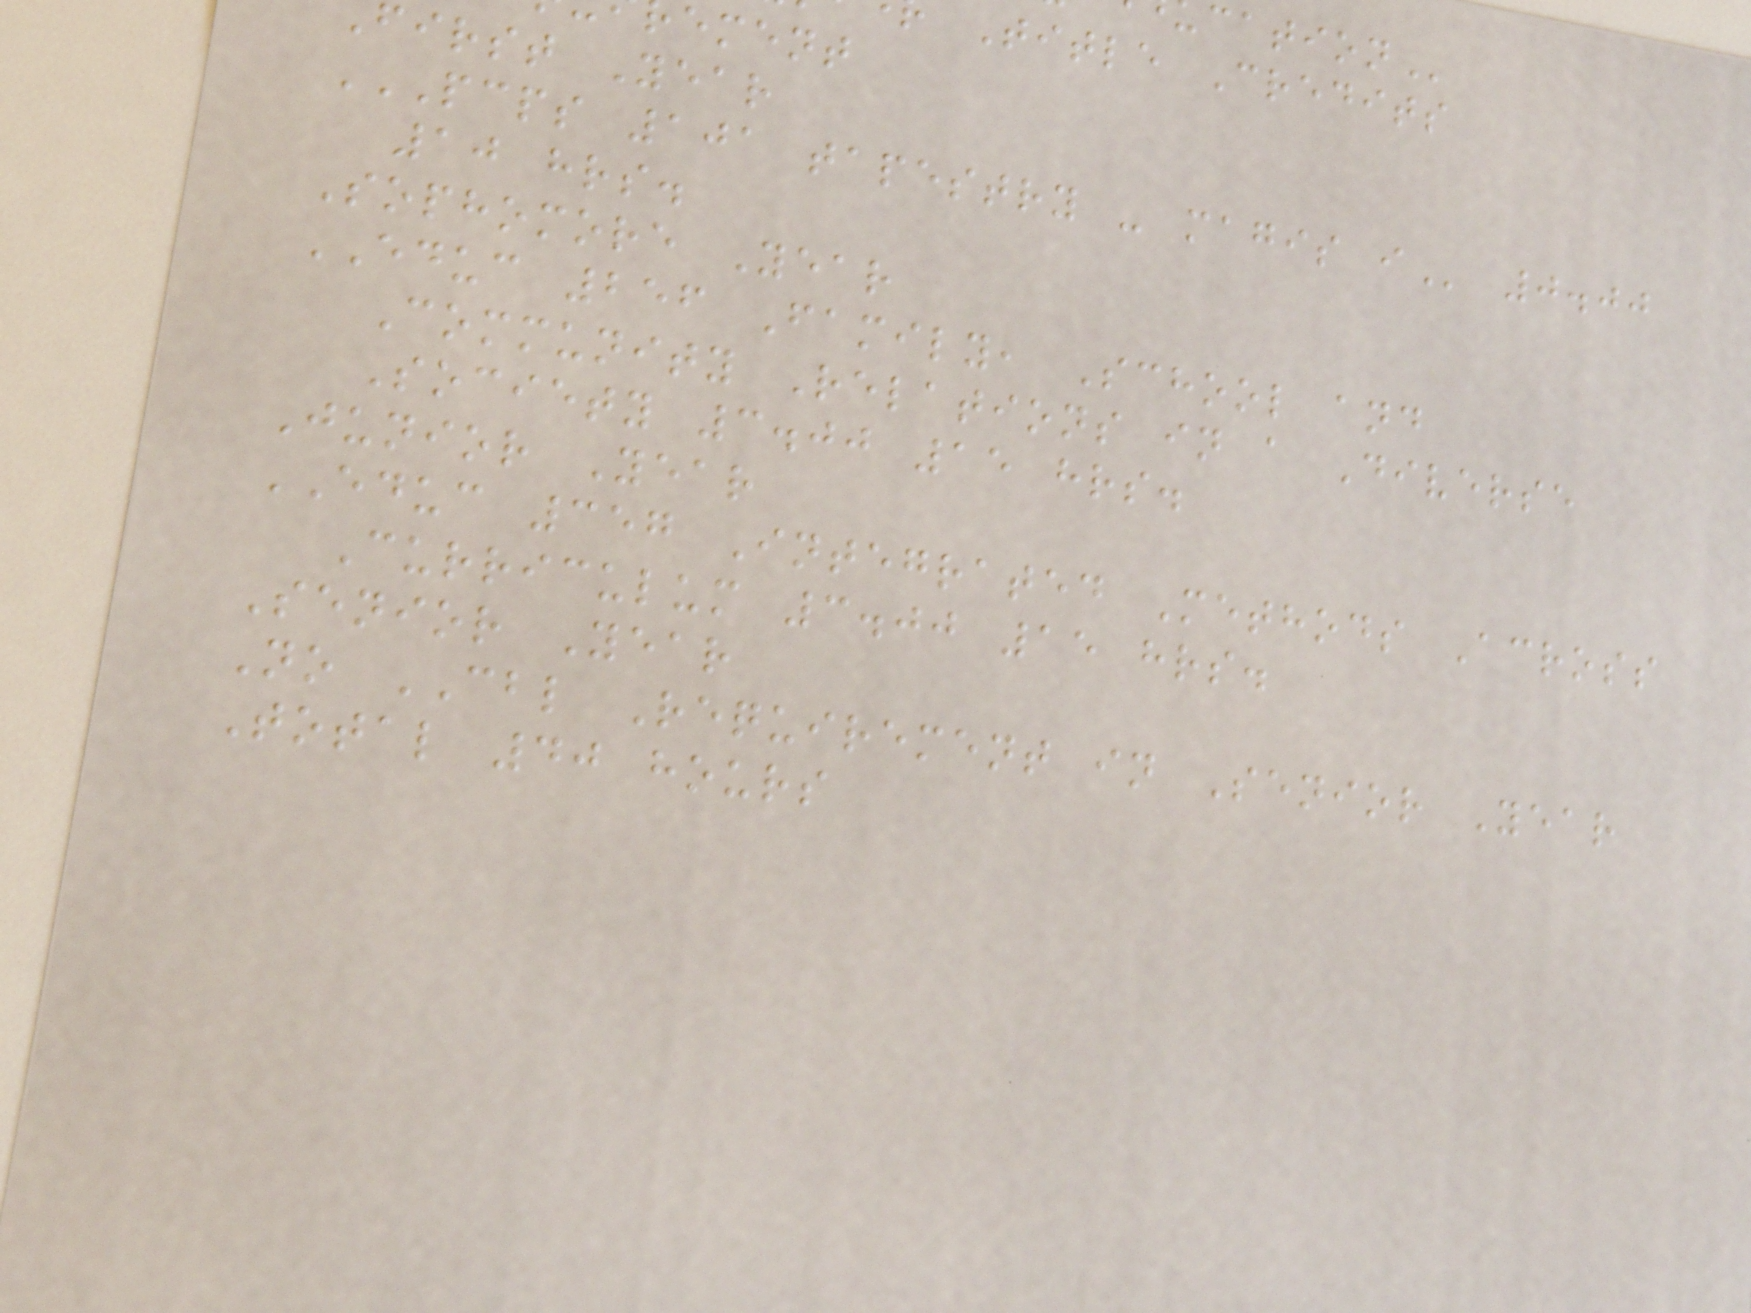Title Credits
ement
first Year
PCPS 101 TAPESTRY - MAGIS I 0.00
10 hrs.
Sophomore Year
EDUC 256 Family, School and
Community Relations in a Diverse
Society 3.00 15 hrs.
Junior Year
EDUC 357 Integrated Methods Across
Curriculum 3.00 15 hrs.
Senior Year
No CBL Requirement in Senior Year
Total 40 hours
